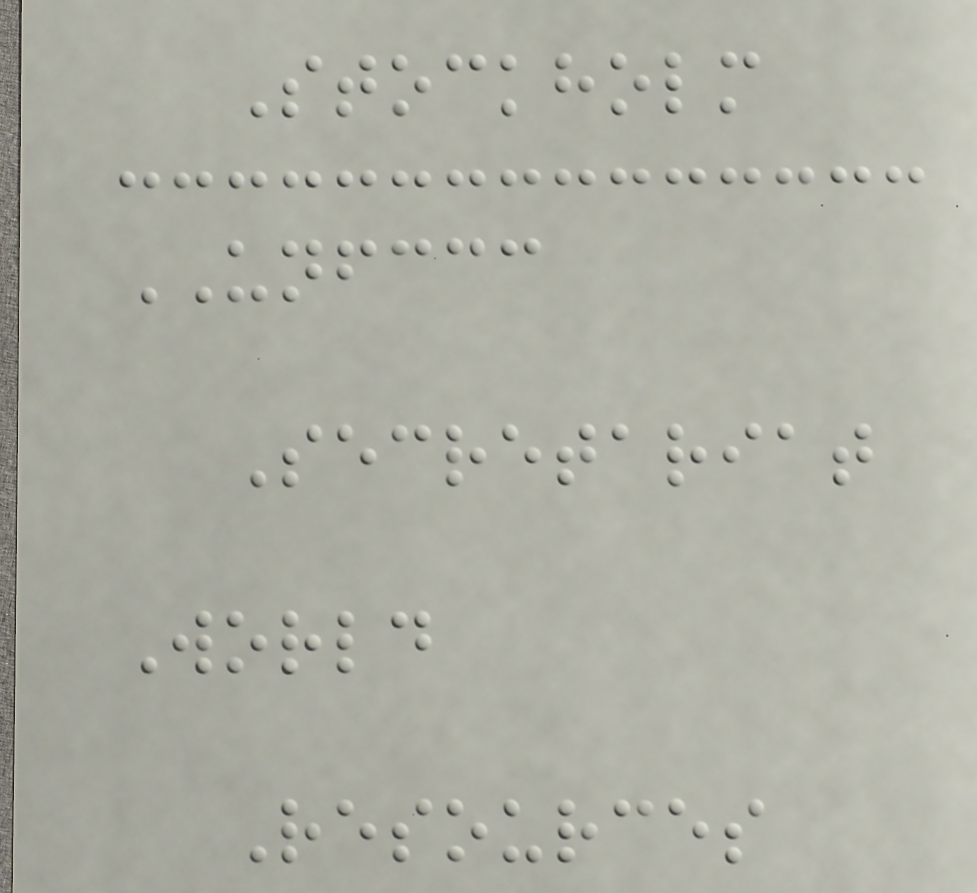Stockholm
UNFCCC
Secretariat
World
Resources
